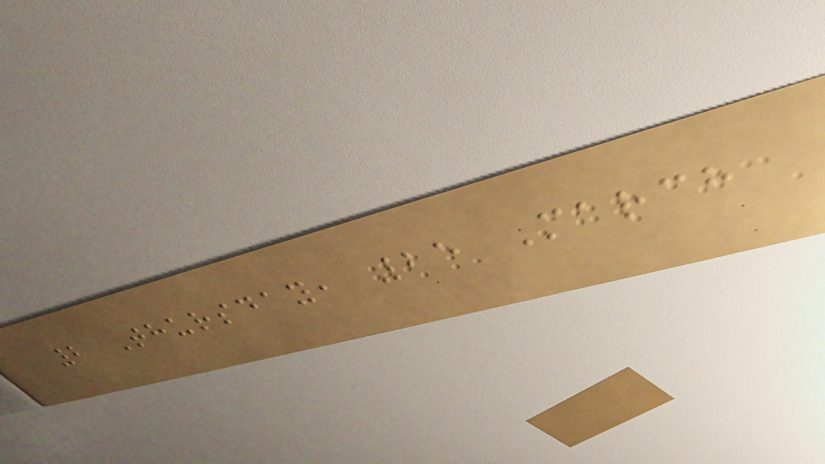2 Thursday, 25 March
